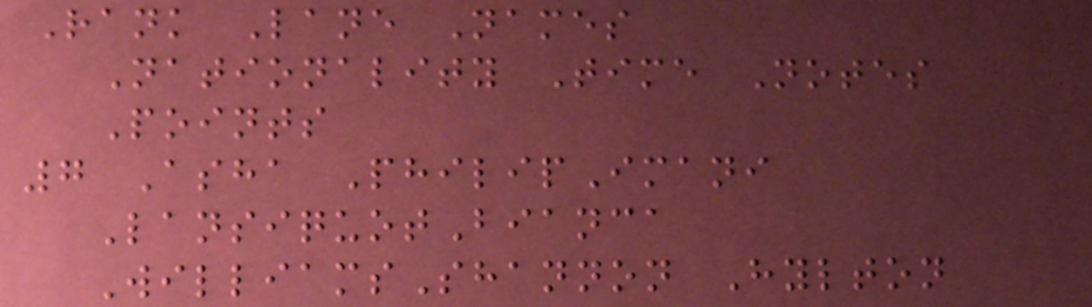Rank Lane Names
Nationality Time Notes
Points
7 Asha PhilipImani
LansiquotBianca
WilliamsShannon Hylton
